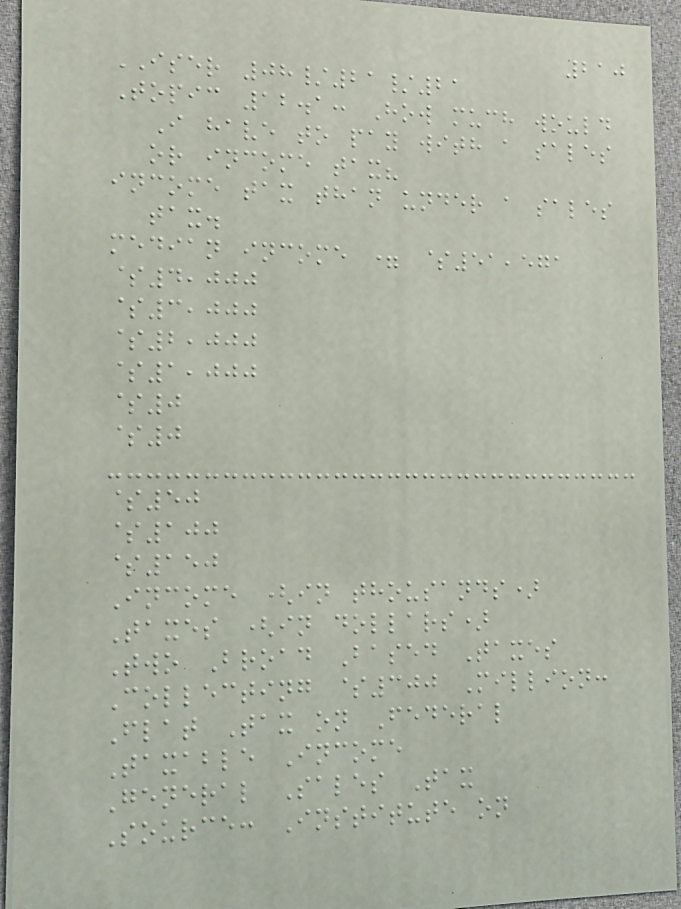210
ISER 08/21/21
Topic 12.1: How much would
I have to pay with a sales
or income tax?
income tax than under a sales
tax.
median income = $51,571
$4,000
$3,000
$2,000
$1,000
$0
$0
$50
$100
$150
Income (in thousands)
Taxes (in dollars)
Two Broad Based Taxes
Collecting $300 Million:
Flat Tax on Federal
Taxable Income
General Sales Tax
Source: Institute on
